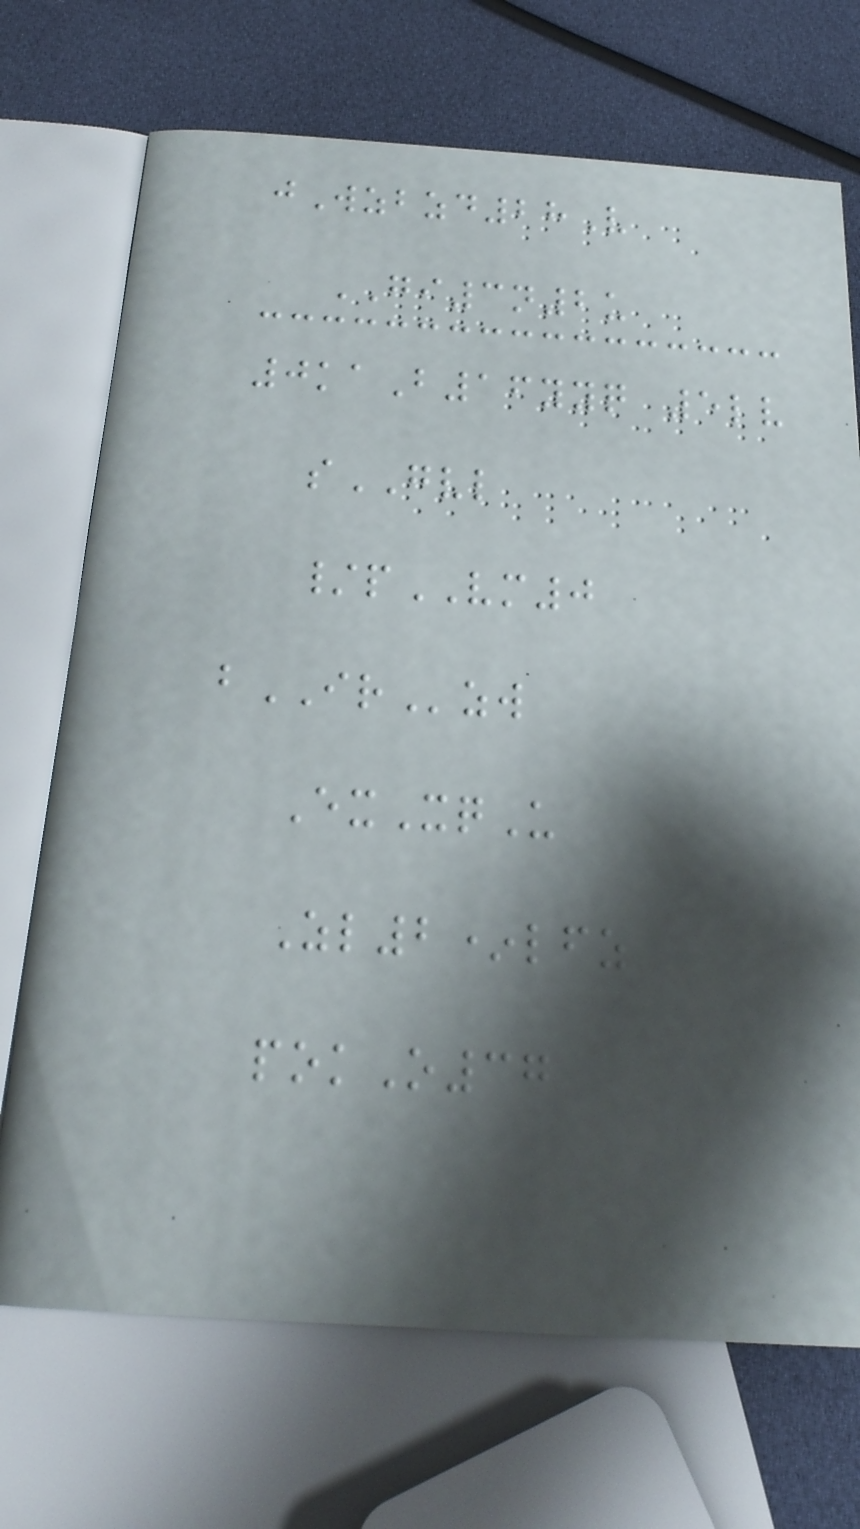jWzbzd28V
GI3n2u
0kaB16yyq 5lv
sGVL
/pVM0
bIRzw
ExXqU
Zl2*lfz
pokO37
